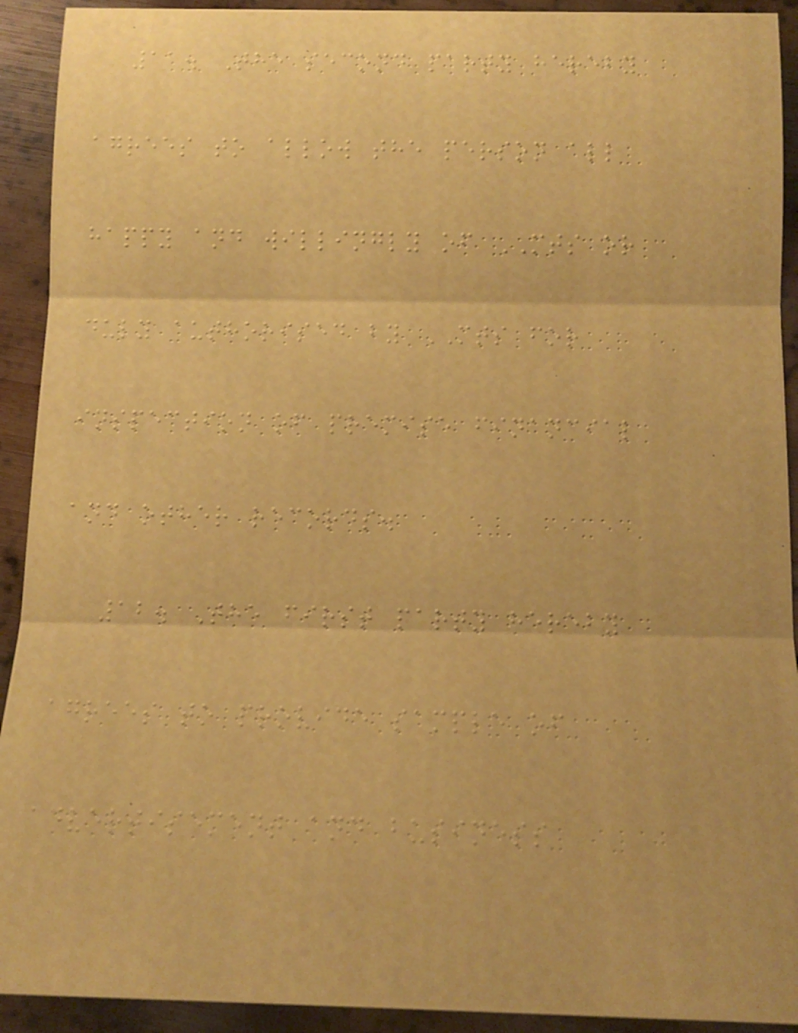11. The second party hereby
agrees to allow the person all
happy and willingly of MTS or
duly authorised by MTS for
inspection of premise financial
and other records.
12. The first party hereby
agrees to provide sample of
advertisement and business
